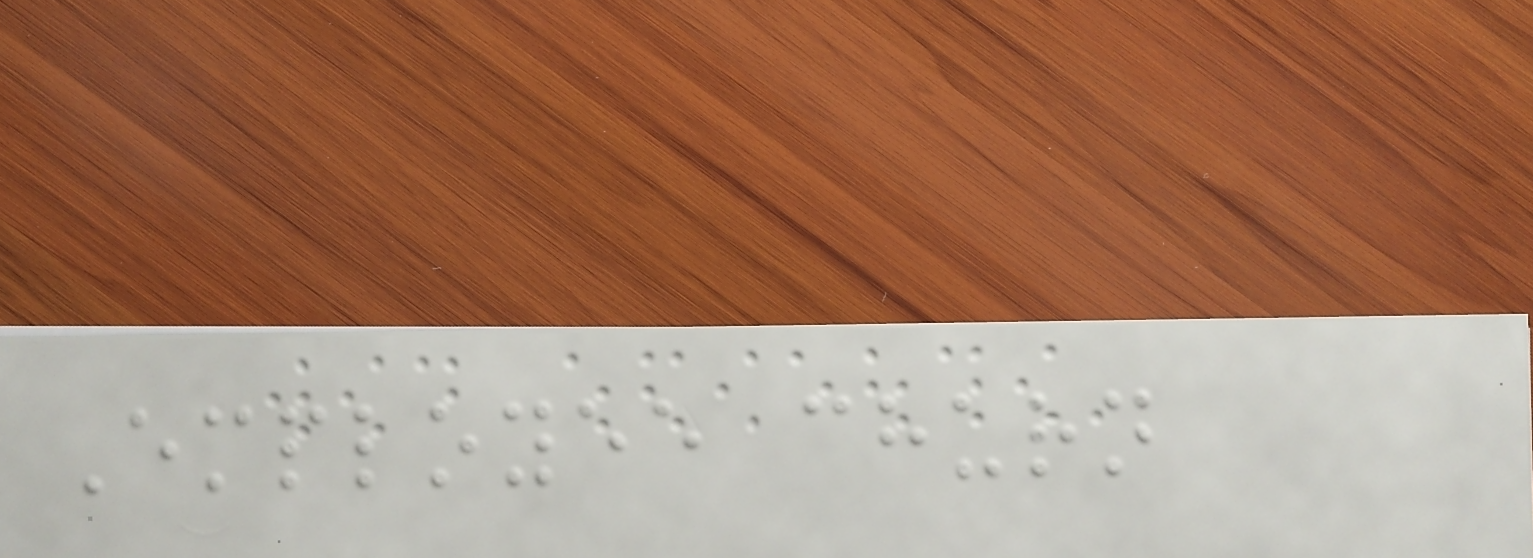Employee churn
